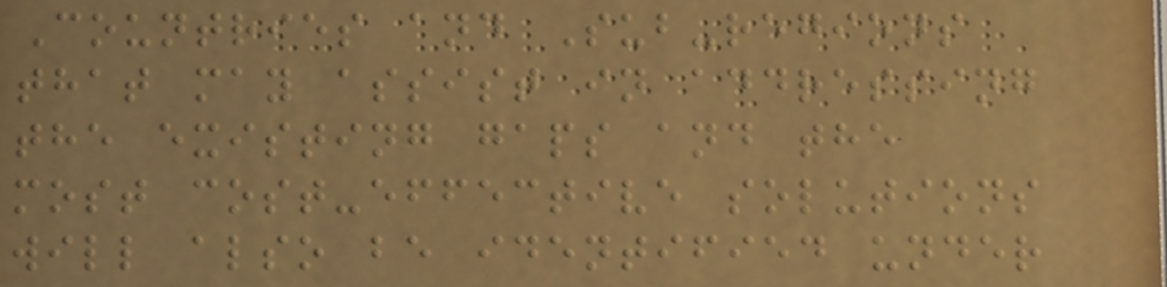Countries and Sub-regions
that may assist in addressing
the existing gaps and the
most cost-effective solutions
will also be identified under
